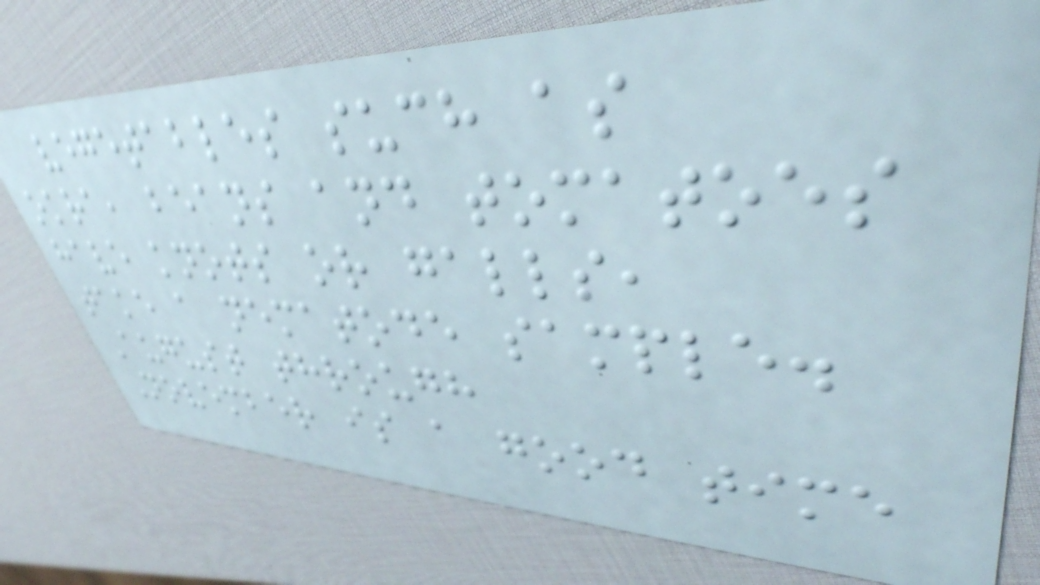vegetables such as
okra, beans and tomatoes
have knots or galls,
take a nematode sample.
August through
November is a good time
